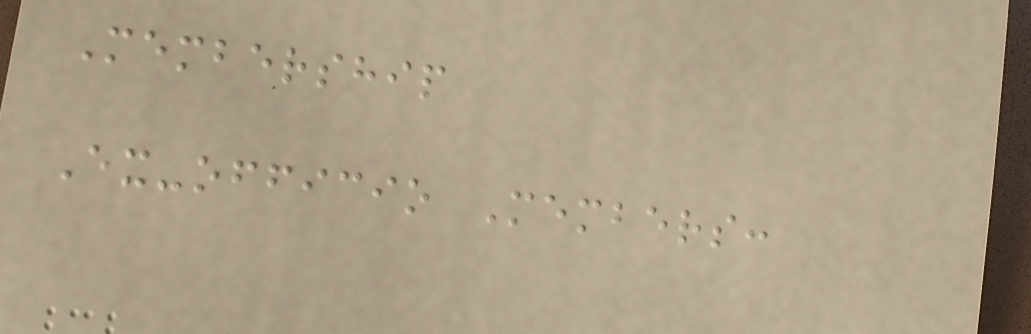Membership
Ex-officio Members:
